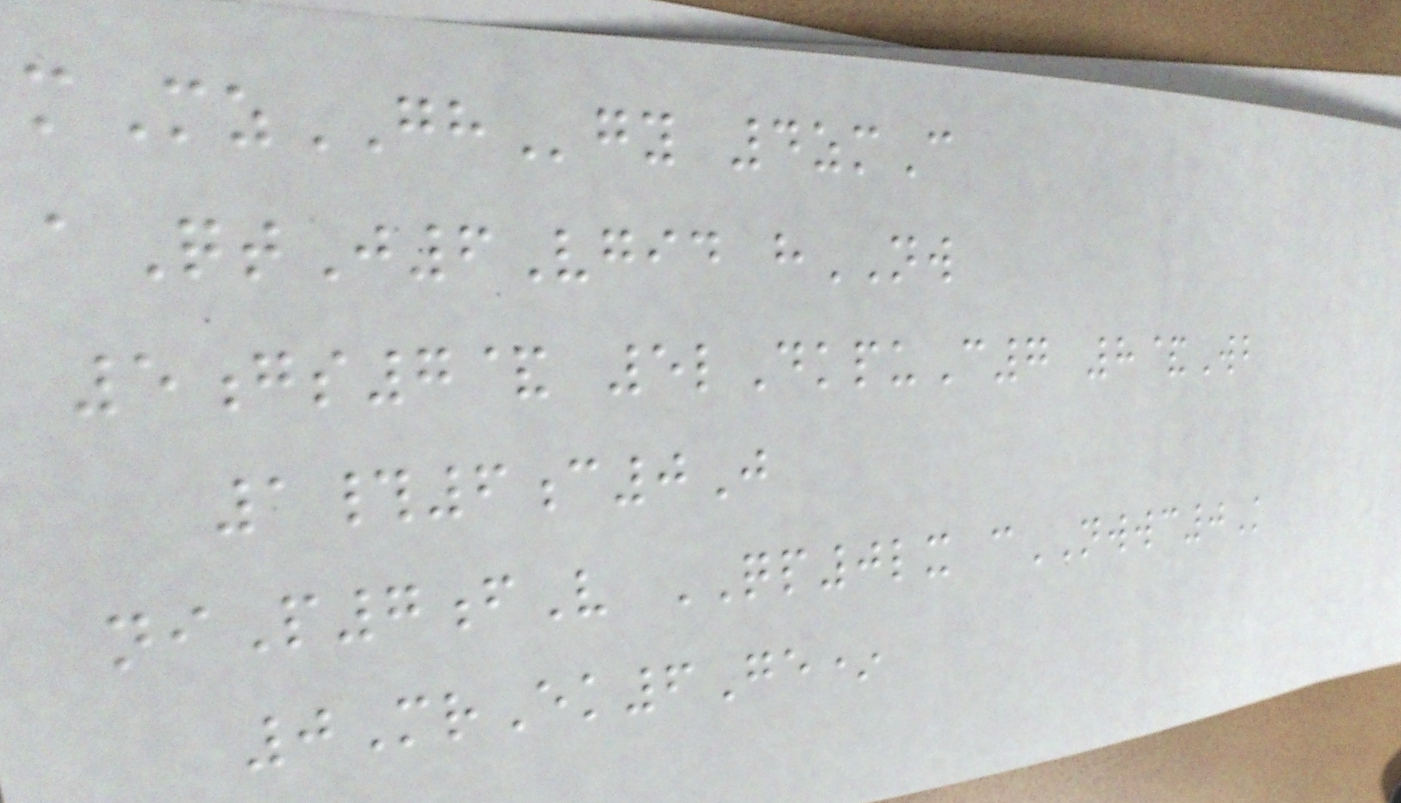mMzGHgy 4zmC
aQtJ6Vgid hNW
5gs7& 5lDkpuC7 8&Wb
1#6c0J
niP7fV QP0lx cNWWC0K
0MrEk6Ge*
